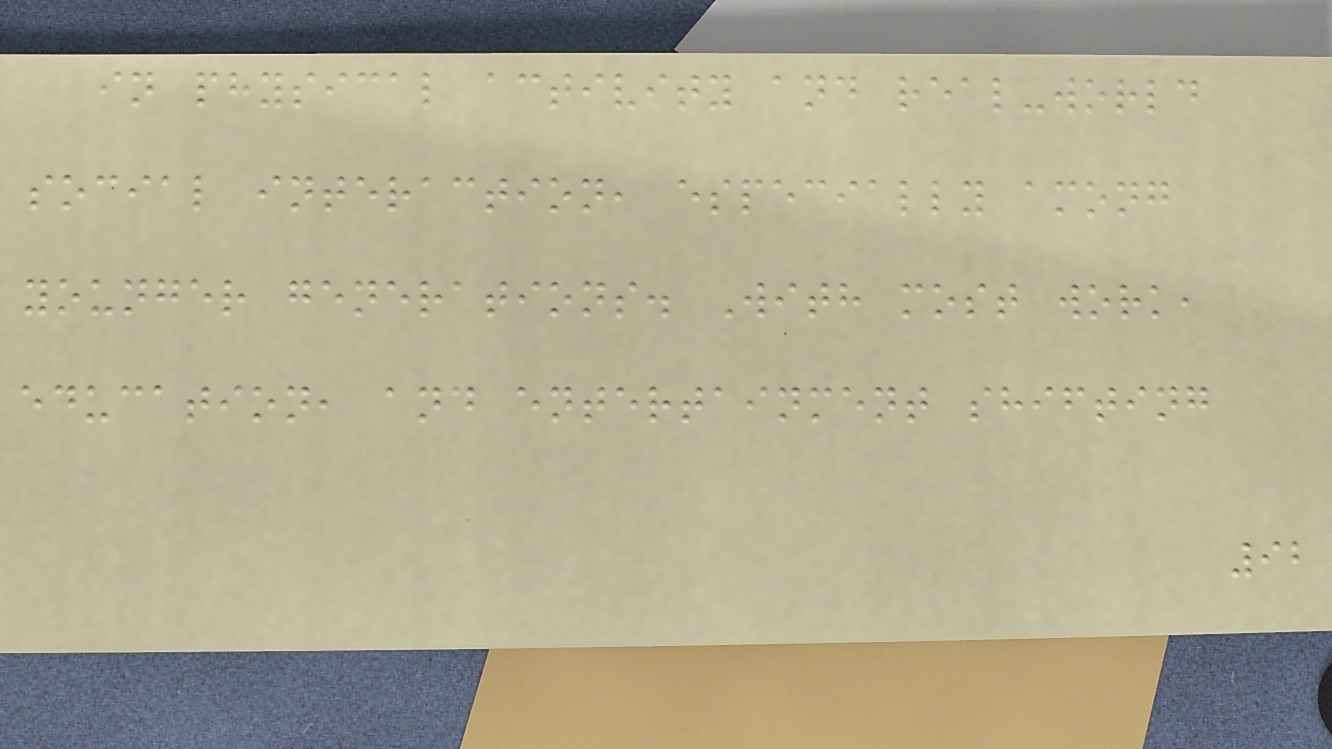in physical activity and real-world
social interaction, especially among
younger generations. With most work,
education, and entertainment shifting
92
